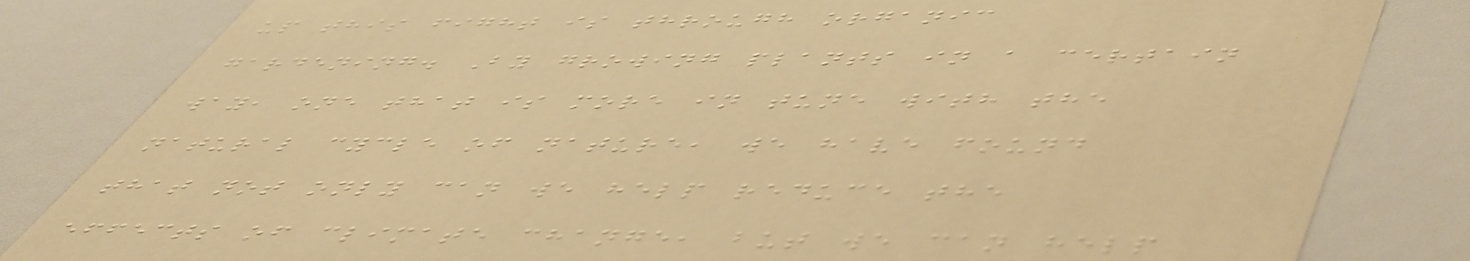up this fight is through organic
gardening. By growing plants in a certain
way, one that is more in tune with the
natural cycle of nature, we have found
that not only can we help reduce the
effects of climate change, but we can help
